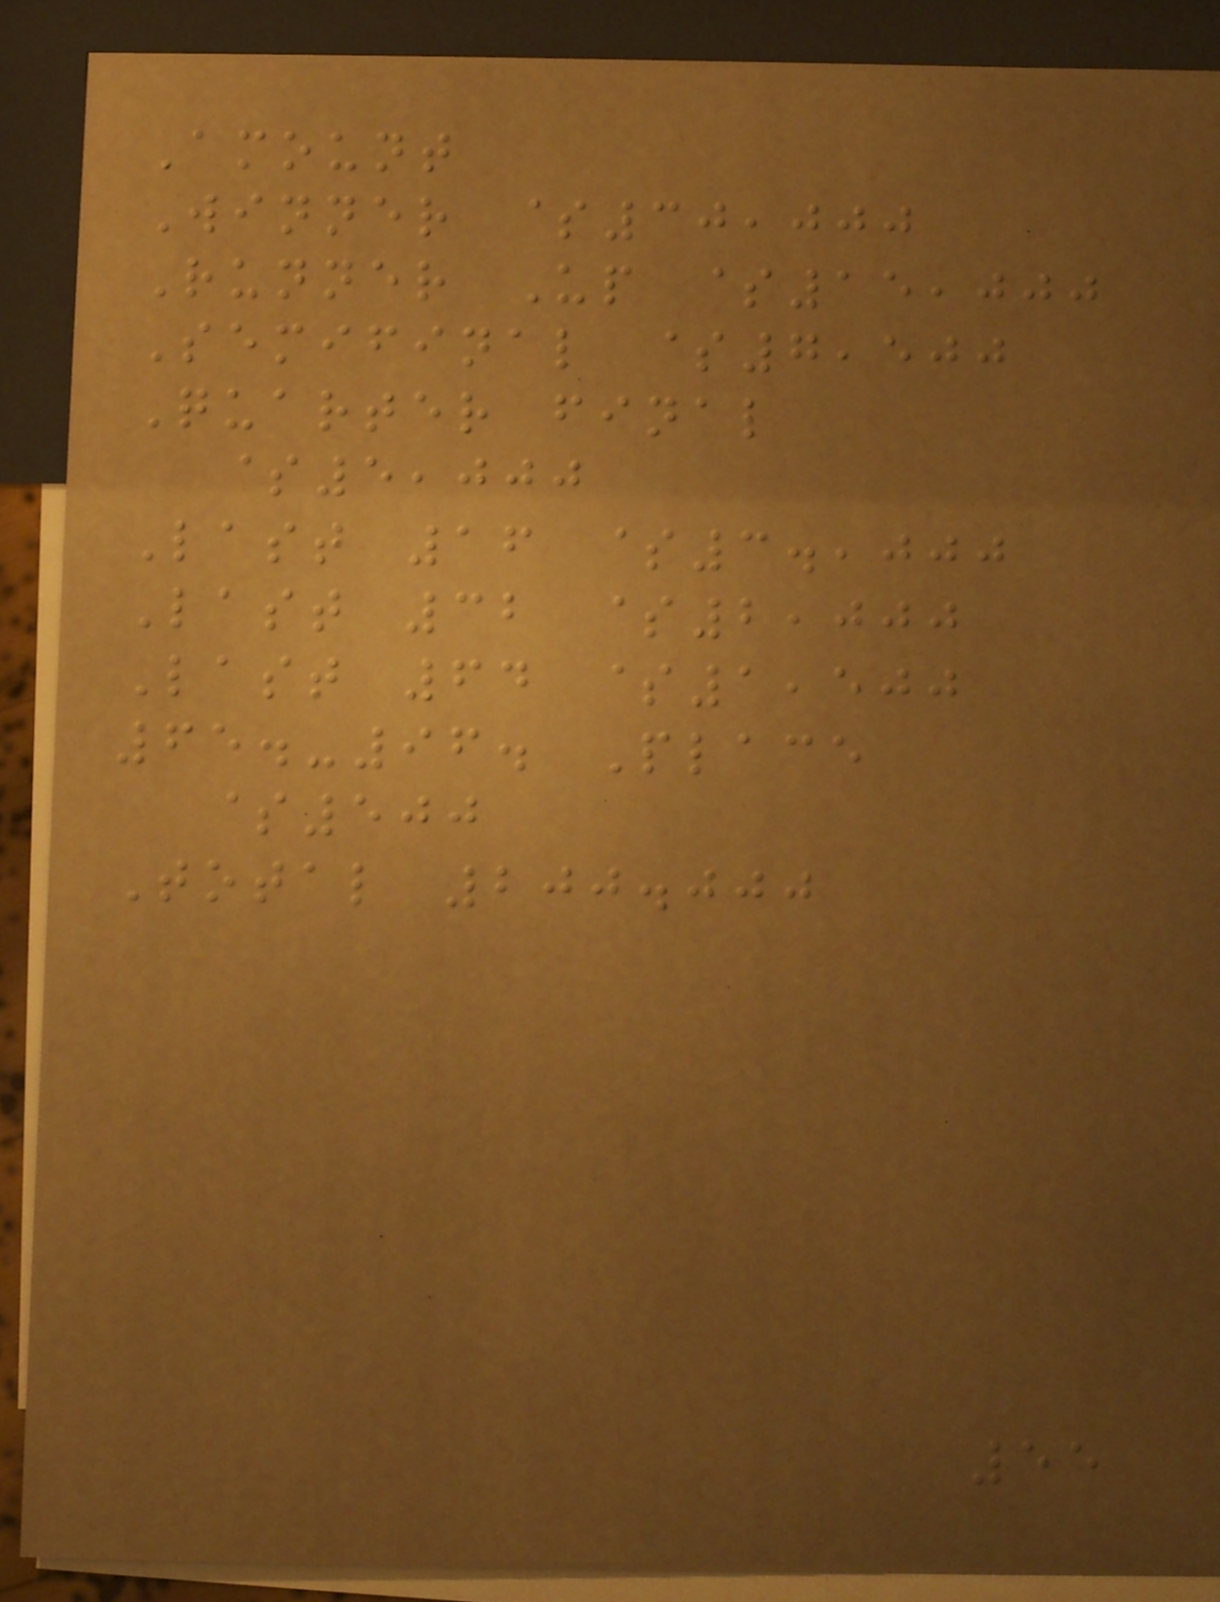Amount
Winner $30,000
Runner Up $15,000
Semifinal $7,500
Quarter final
$5,000
Last 16 $3.,000
Last 32 $2,000
Last 64 $1,500
65.-96. Place
$500
Total 200.000
55
